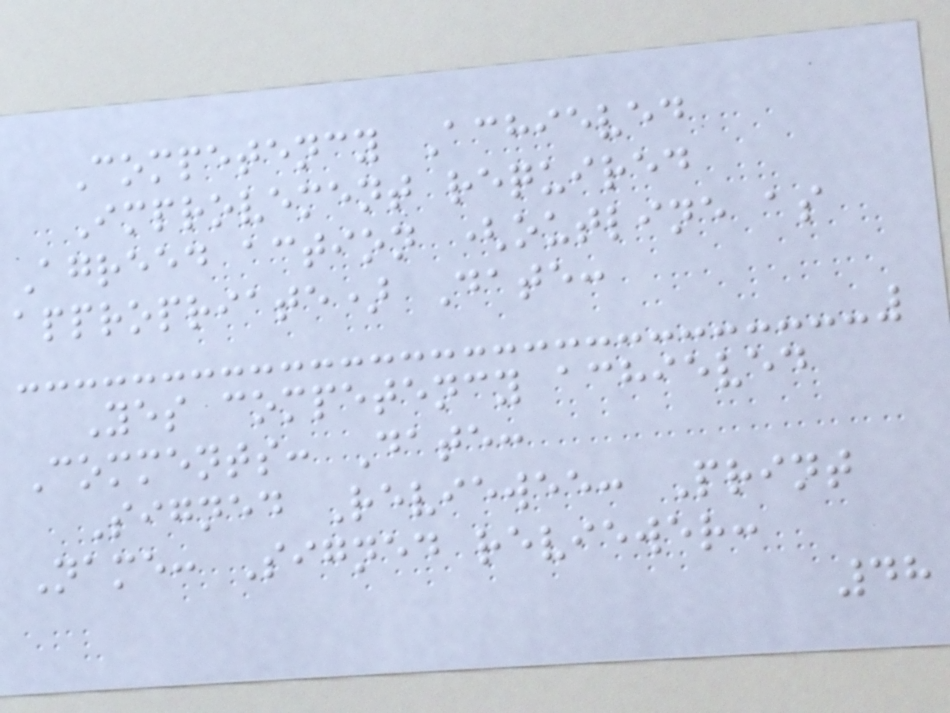Competency Achieved
Improvement required
Agreed action (outline as
appropriate) Date:
Yes competency achieved
Comments: Date:
Signed Reviewee: Print
Name: Signed reviewer:
48
